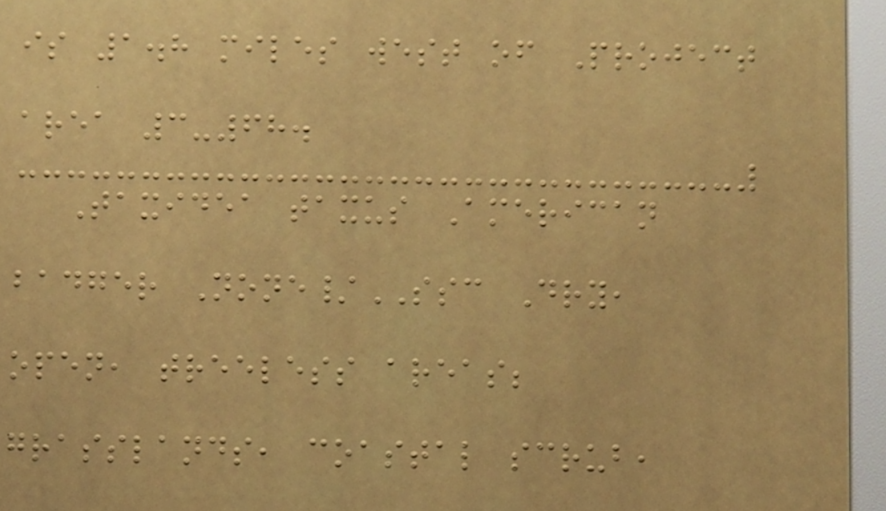is 1.8 miles west of Project
area 3-68.
Taxidea taxus American
badger None/SSC Dry,
open, treeless areas;
grasslands, coastal scrub,
